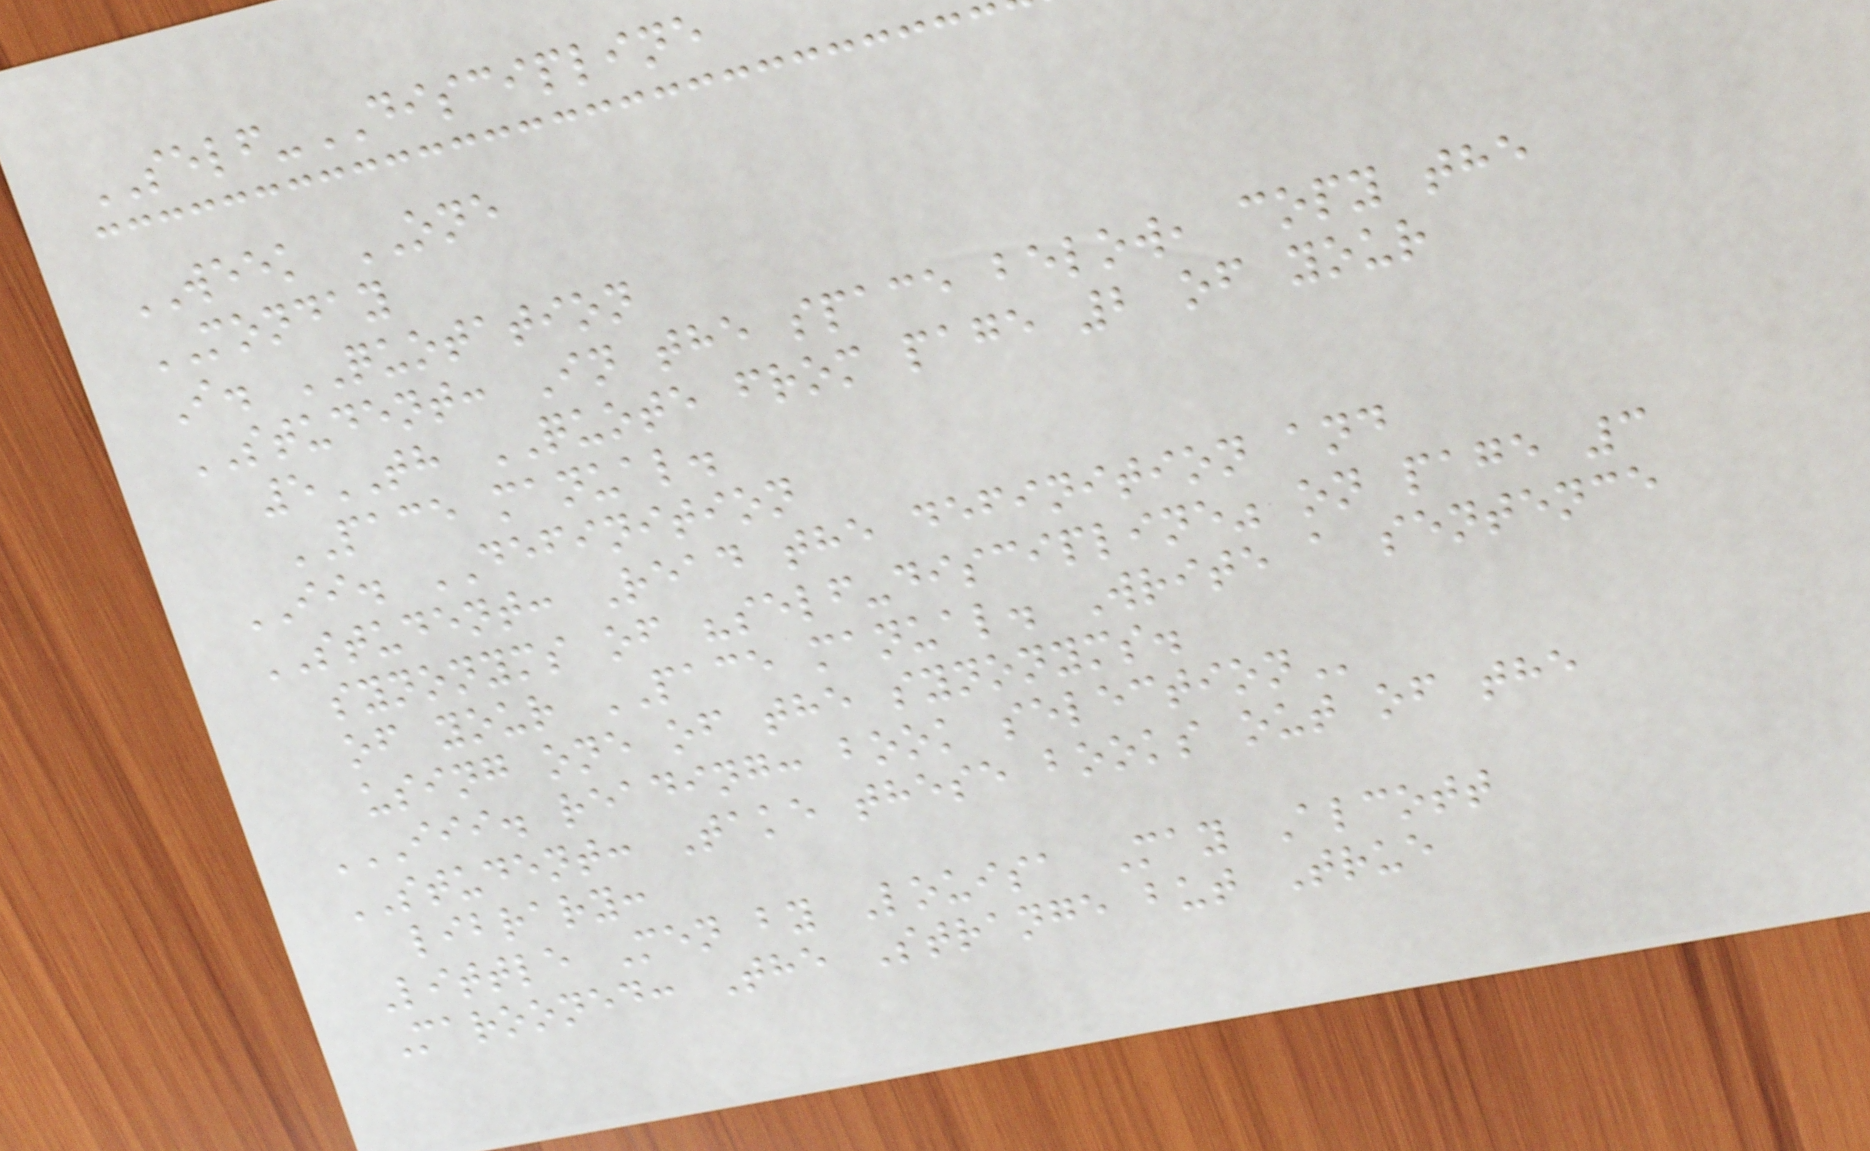SELF-DISCIPLINE
WEEK ONE
MONDAY
I. QUOTATION
STUDENT: In the space below, copy the
5TH QUOTE from page 2 of your
PACE manual.
II. DEFINITION
STUDENT: Read the definition and
synonyms of "self-discipline" on page 3
of your PACE manual. Write a sentence
using one of the synonyms.
III. READING: BOOK SELECTION
STUDENT: Take these books out of the
library:
Little Men by Louisa May Alcott
Marooned: The Strange but True
